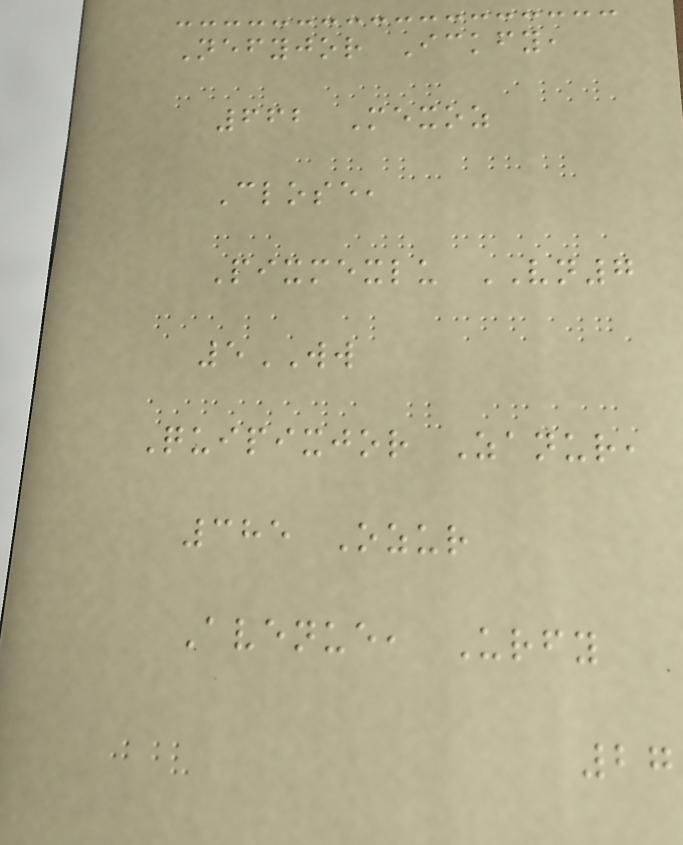Nefyjor Ickfy,
662 Mexoz
Close,
Pixmexlu VN7
5WW
Quipixjor Zanur,
385 Ozur
Avenue, Urfy
27
